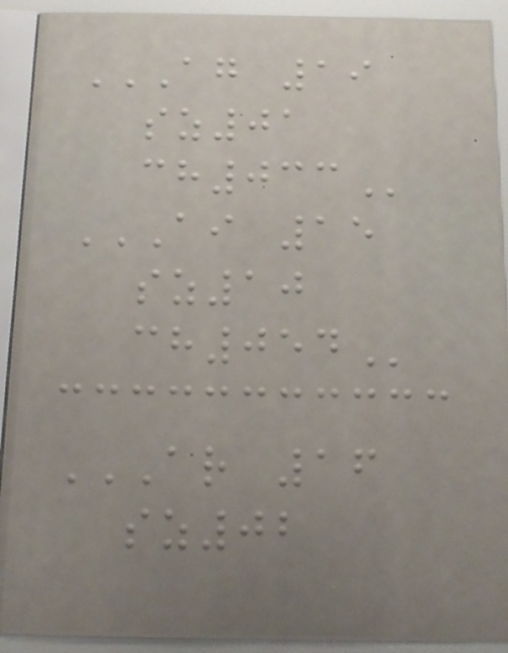AG 19
SZ01
CH033
AI 15
SZ10
CH054
AR 16
SZ02
